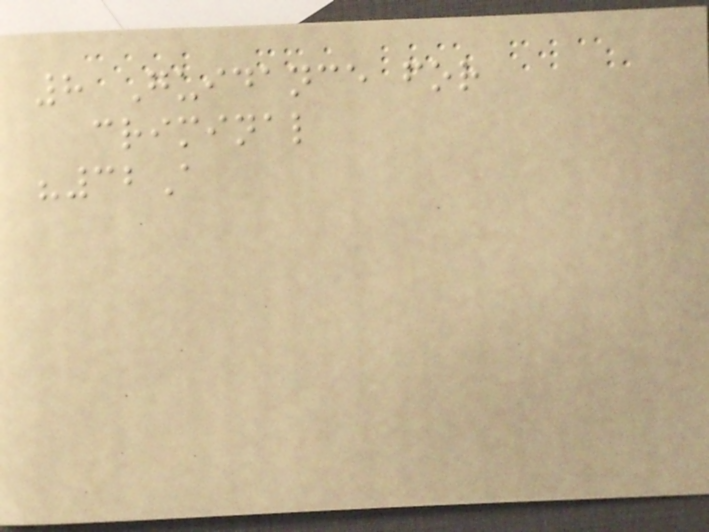8 Guidance for
criminal
"32A
